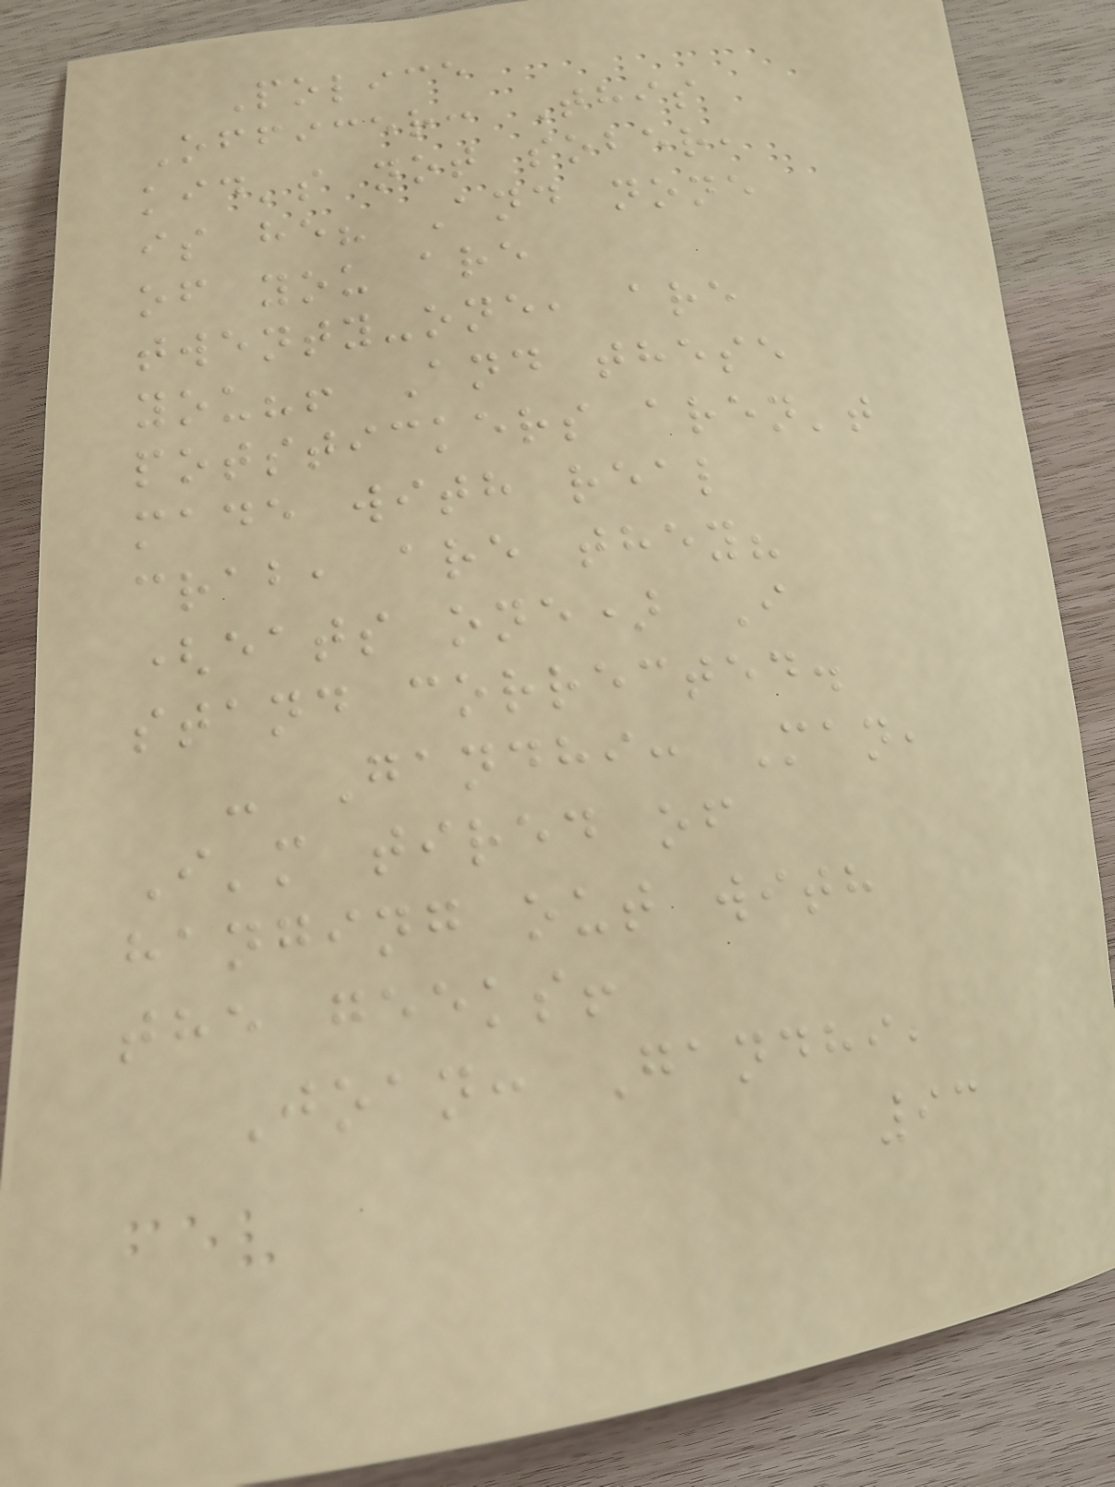Police
Officer: This
kid's not sober,
is he? And none
of you are
twenty-one, are
you?! And these
potstickers aren't
made with real
crab, are they?
(eats one) I
stand corrected.
- Gandhi: Man,
I'm tired of
hanging out with
the geeks!
Joan: Gandhi,
93
